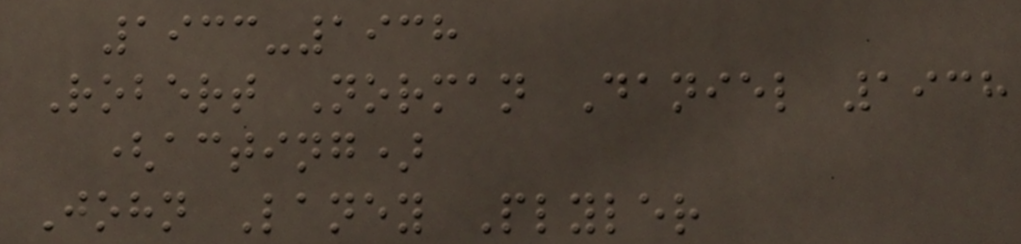1933-1938
Robert Norman Daniel 1938
(acting)
John Laney Plyler
